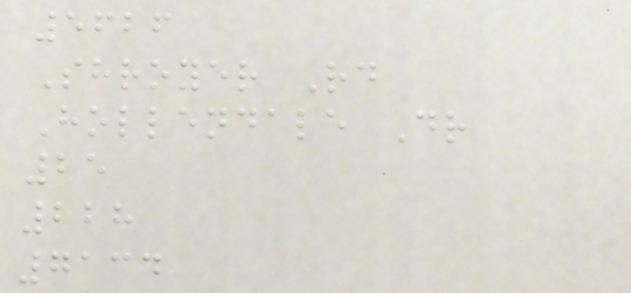5626
Shroyer Rd
Hollendale Dr
25
228
7134
